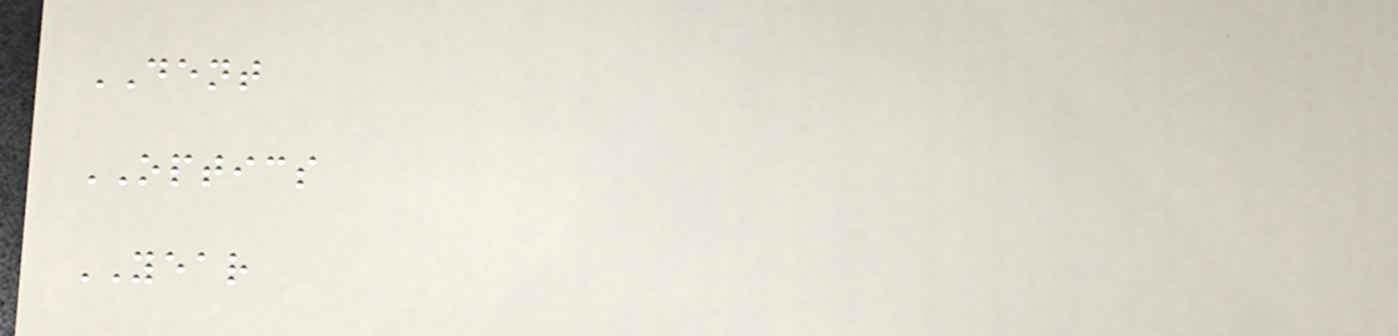DENT
OPTICS
YEAR
